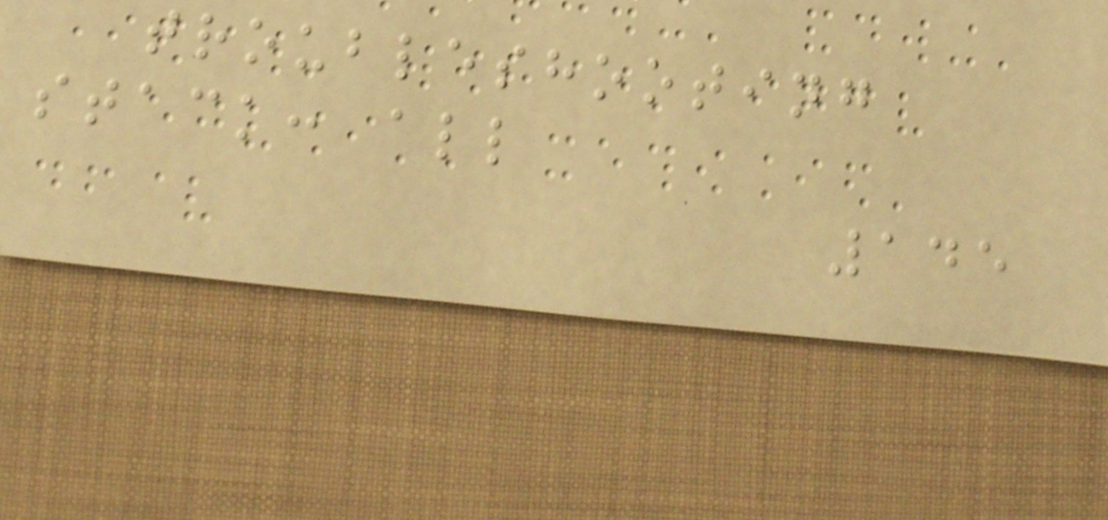troubleshooting
stack: all
145
